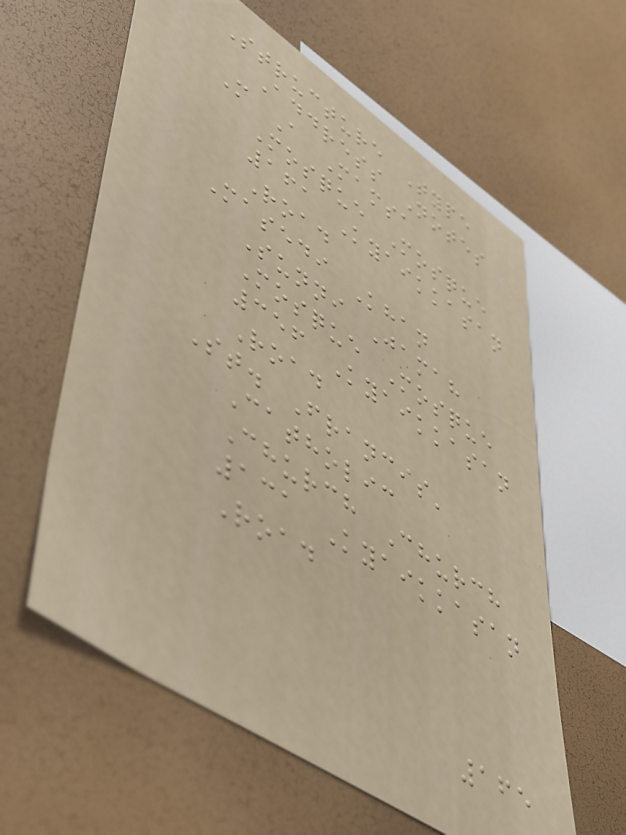Structure Type
Address Notes
M A Mamsa
Mosque Mosque
161 Kyaikkasan
Road
Masedi Khan
Sunni Jamah
Mosque Mosque
356 Kyaikkasan
Road
St. Francis'
Catholic
Church Church
131 Kyaikkasan
Road
165
